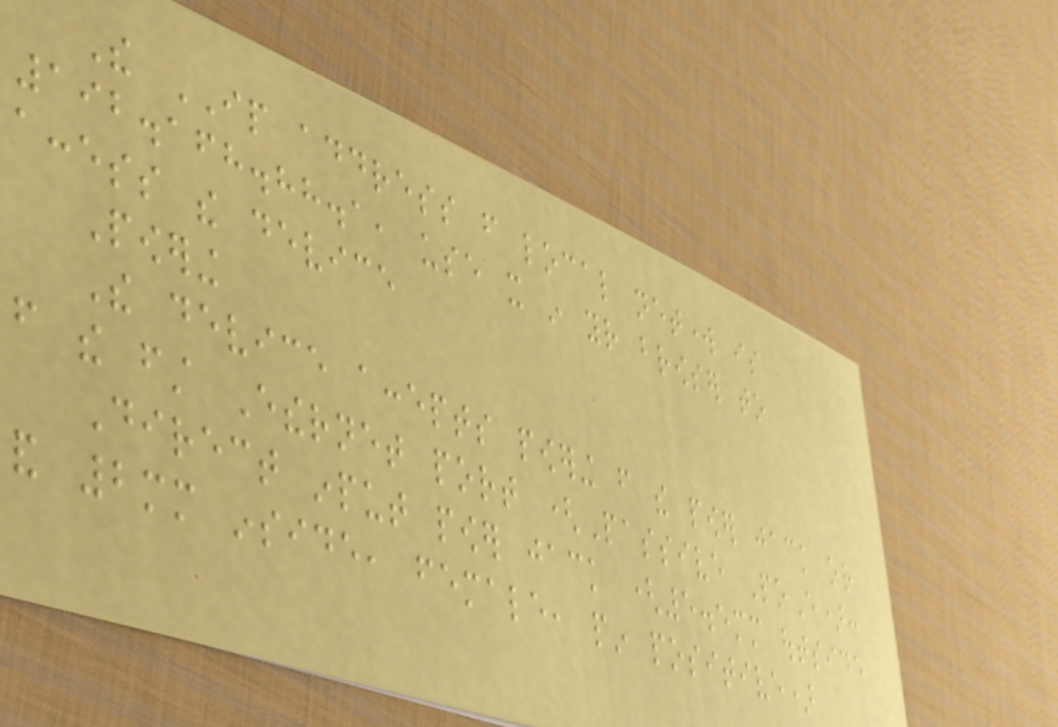The IP address from local network is
192.168.88.1, use it in your browser to
access the device
Powering
The device accepts powering from the power jack or
from the first Ethernet port (Passive PoE):
Direct input power jack (5.5mm outside
and 2mm inside, female, pin positive)
